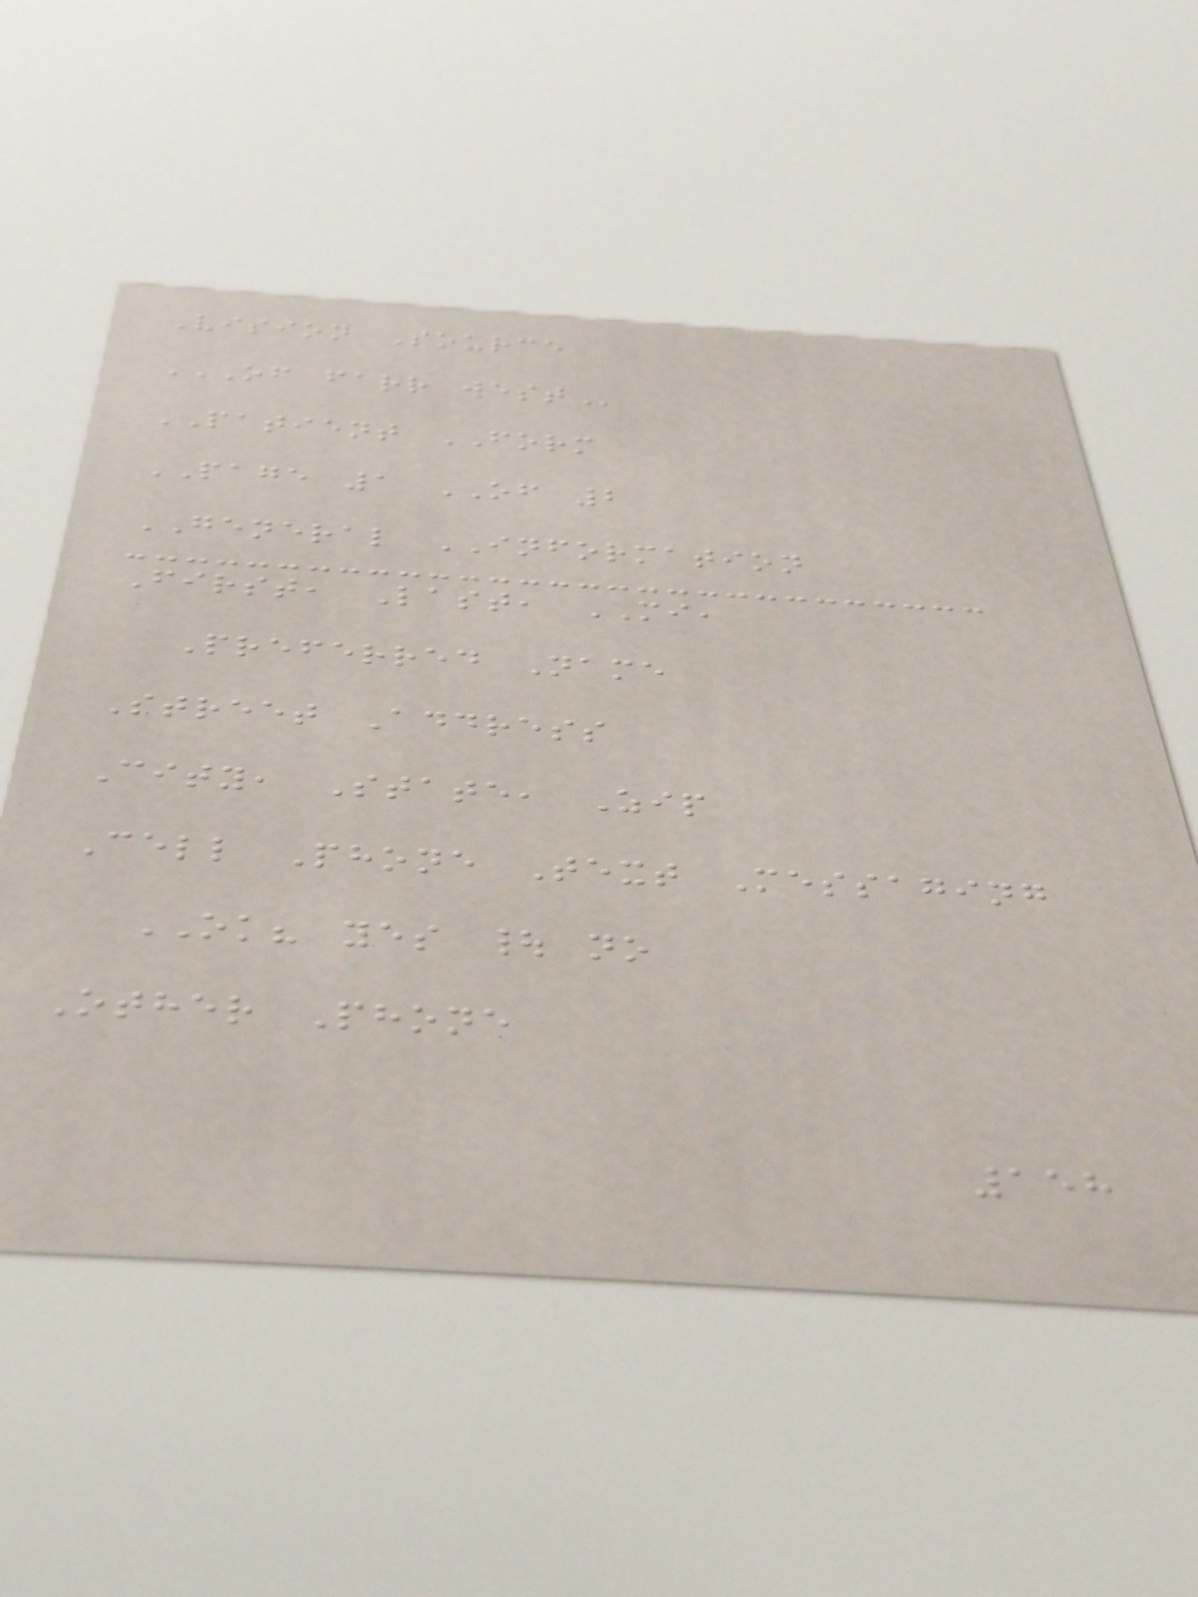Vision Source
OF FARR WEST
PATIENT FORM
PAGE 1 OF 2
GENERAL INFORMATION
First, Last, MI,
Preferred Name
Street Address
City, State, Zip
Cell Phone Text Messaging
OK? yes | no
Other Phone
158
